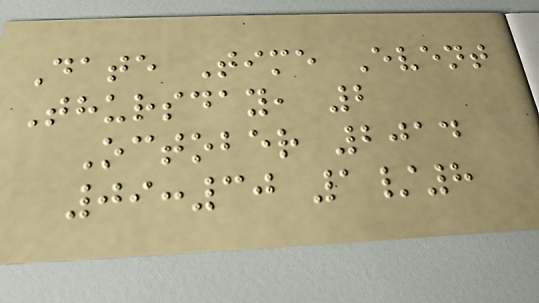Date Time Event
Thursday, 2
October 2014
09:30 1/8
